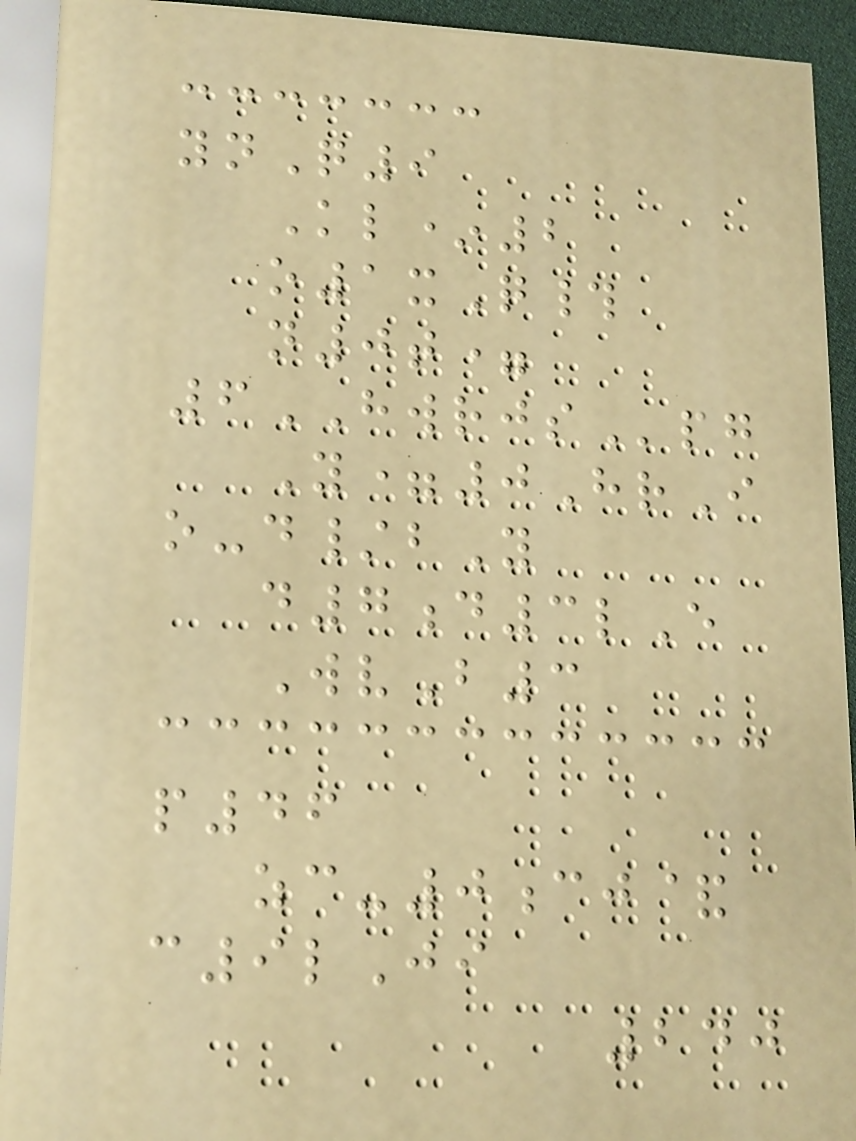ynQ9
Kl*2
o1xQ#
n0t=
6HWRJSpg
Y=0HrI
o-d/bY
d7d3lE
WvB3
p46
zc-0cj&
c9lJi
240
